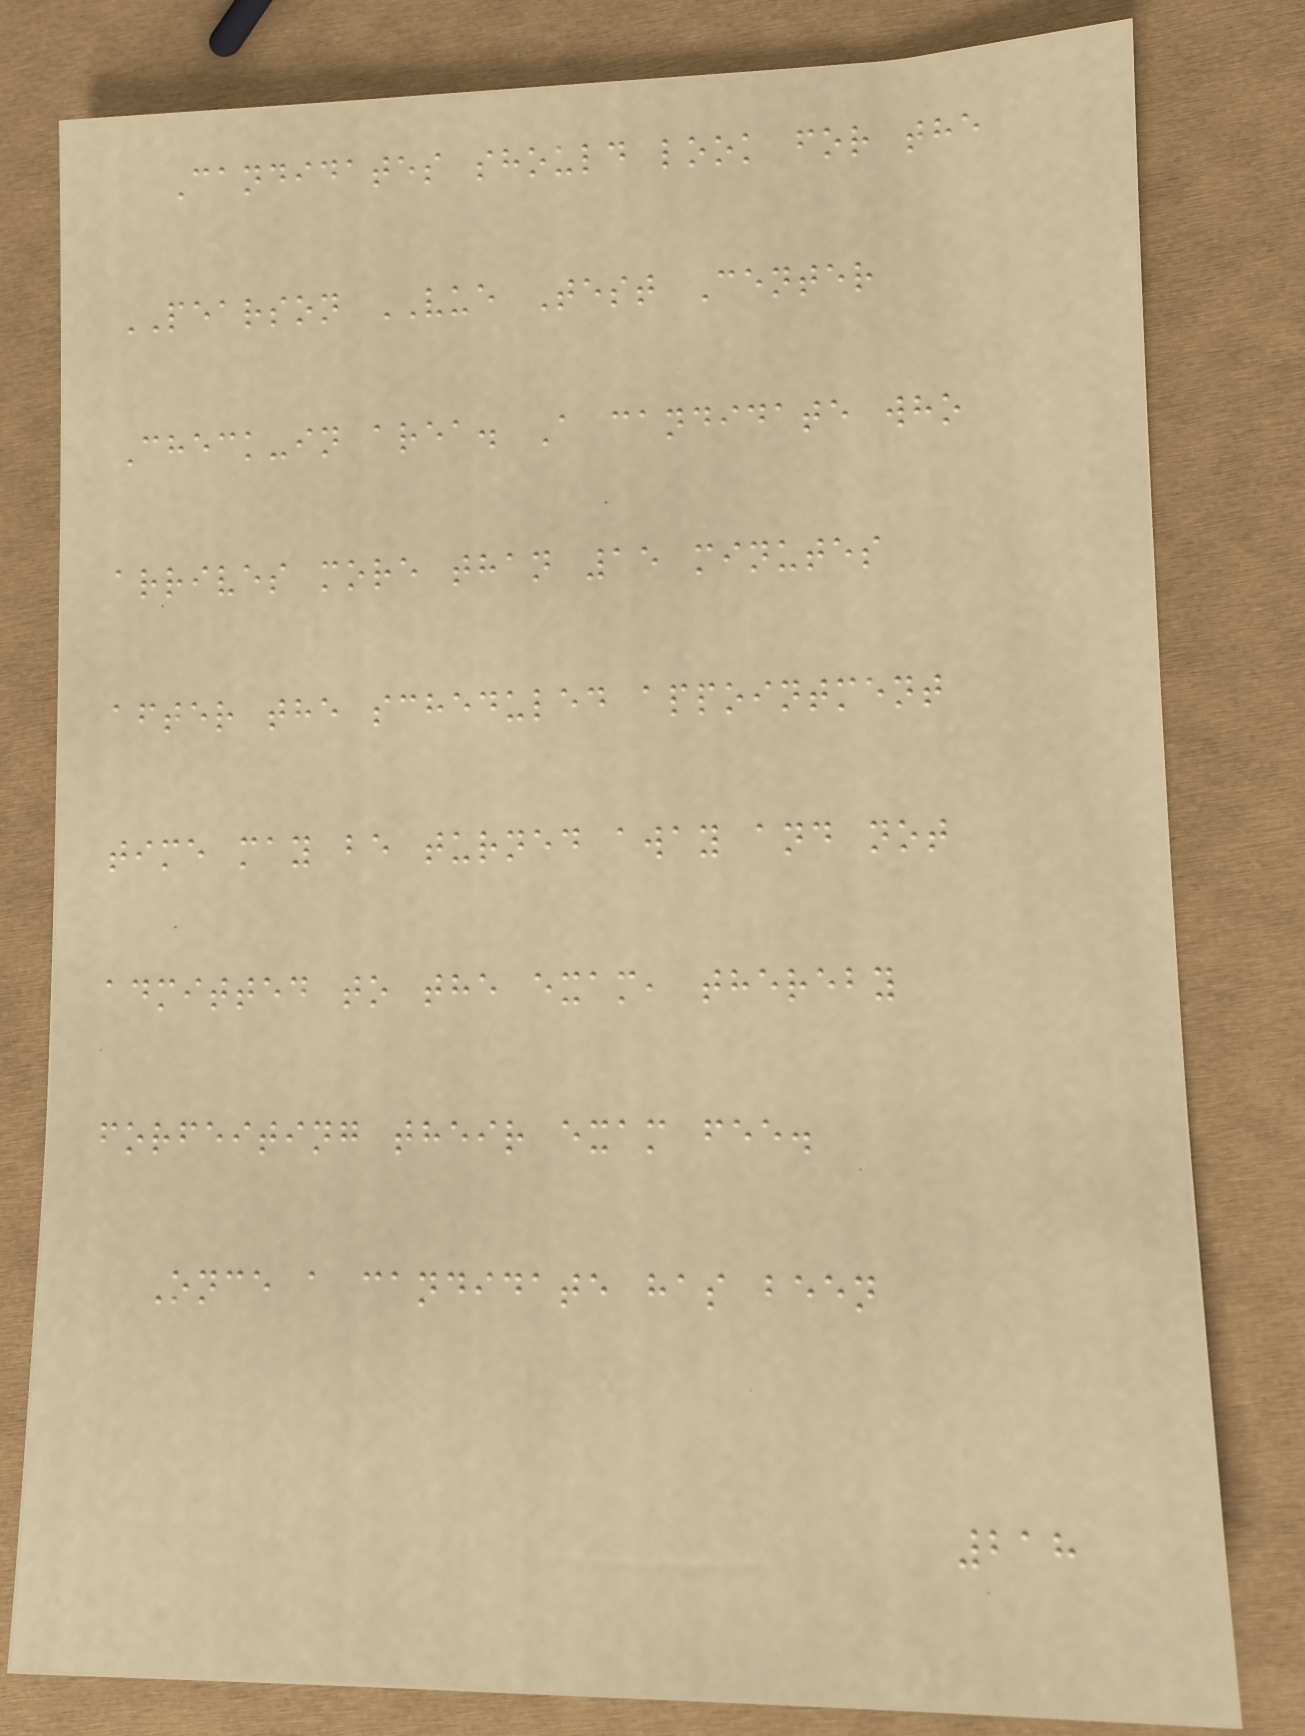Candidates should look for the
PEARSON VUE Test Center
Check-in area. A candidate who
arrives more than 15 minutes
after the scheduled appointment
time may be turned away and not
admitted to the exam, thereby
forfeiting their exam fee.
Once a candidate has been
218
